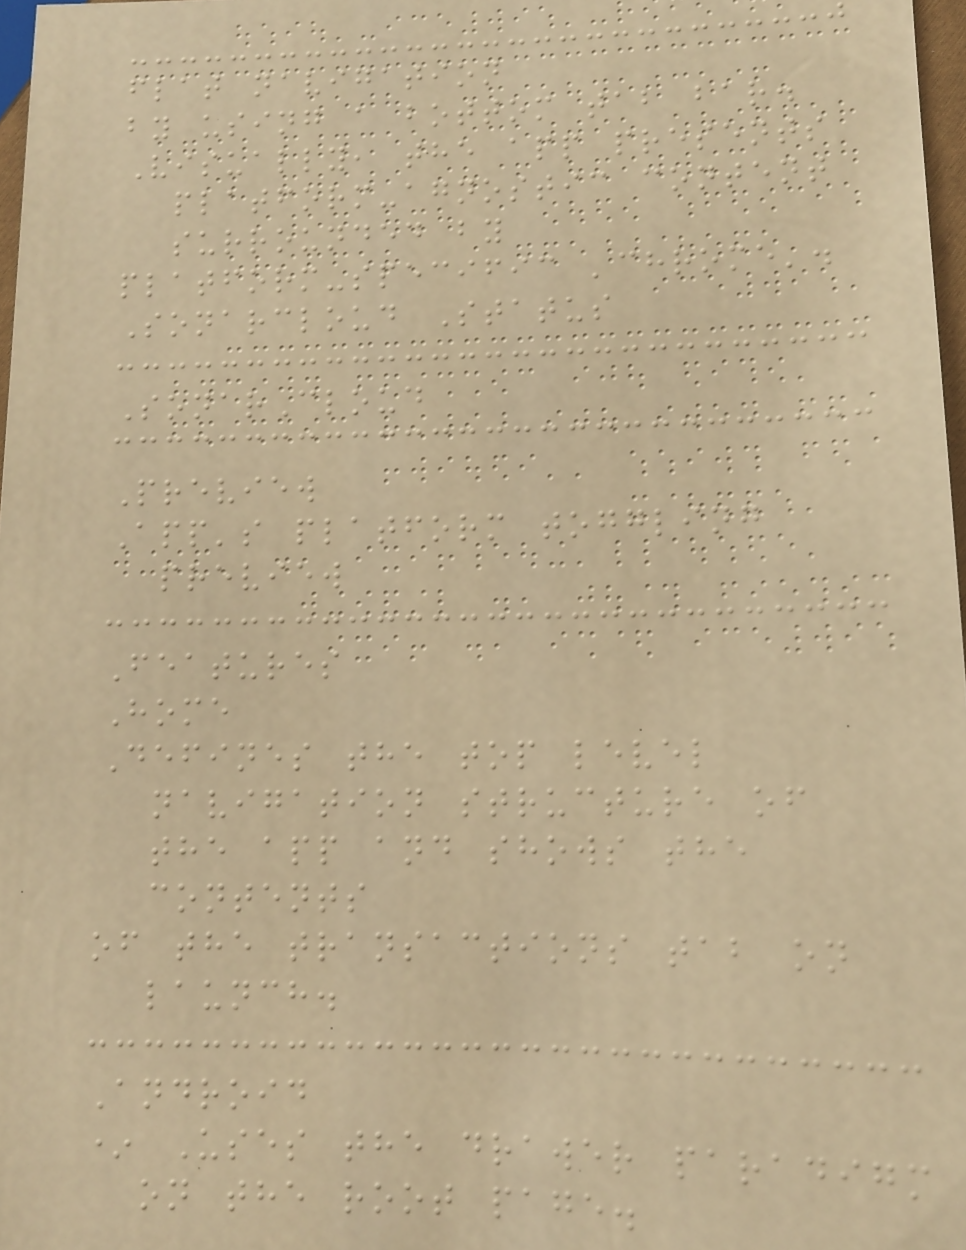flat navigation
by using a bottom tab bar.
Visually, the app presents
platform-agnostic content
surrounded by
platform-specific 'chrome'.
Sonarcloud Status
SonarCloud
Preview
App's platform toggling
preview
Features
Home
Defines the top level
navigation structure of
the app and shows the
contents
of the transactions tab on
launch.
Android
* Uses the drawer paradigm
on the root page.
